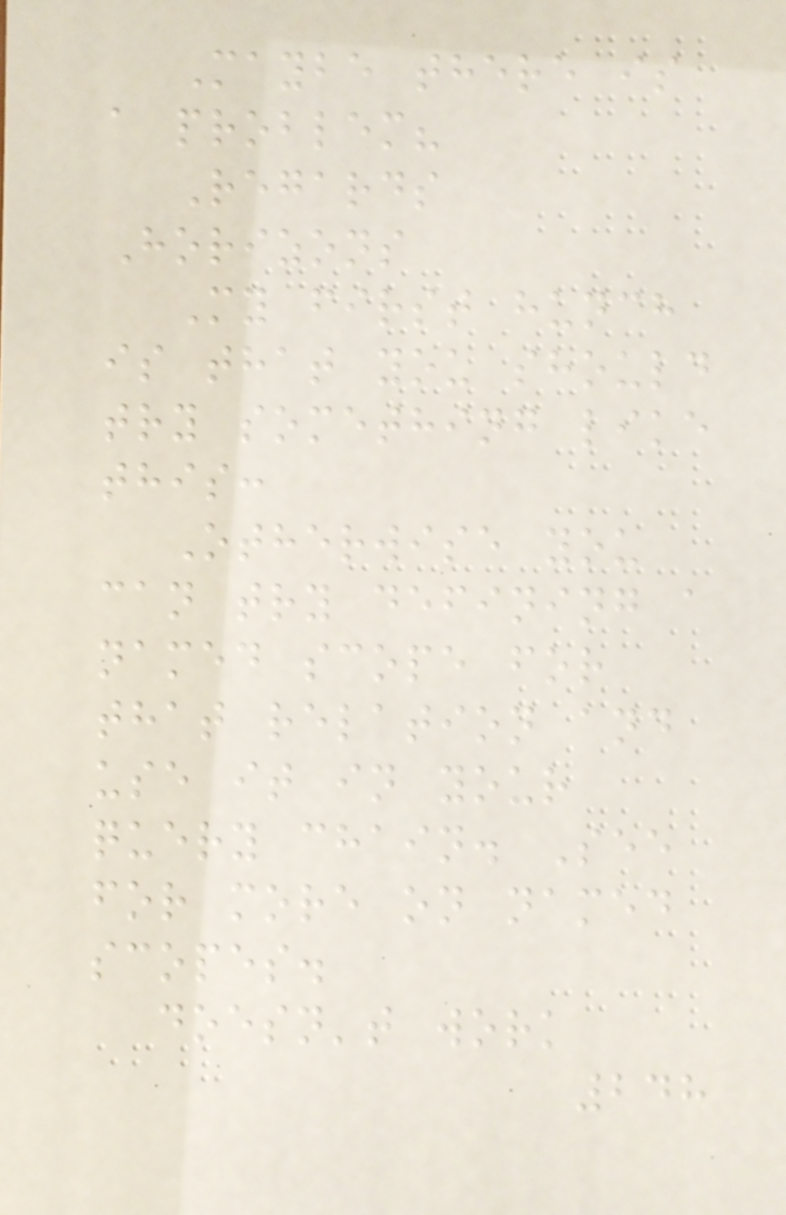Maybe there is
a problem?
Regards
Horizons
My first hunch
is that you should
try something like
this:
Otherwise you
can try defining a
named scope for
that relation and
use it in your
query chain. See
for more on named
scopes.
doesn't work
248
